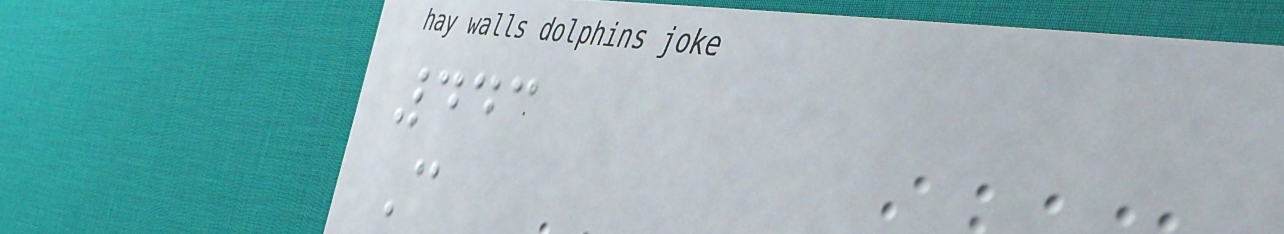443
C
